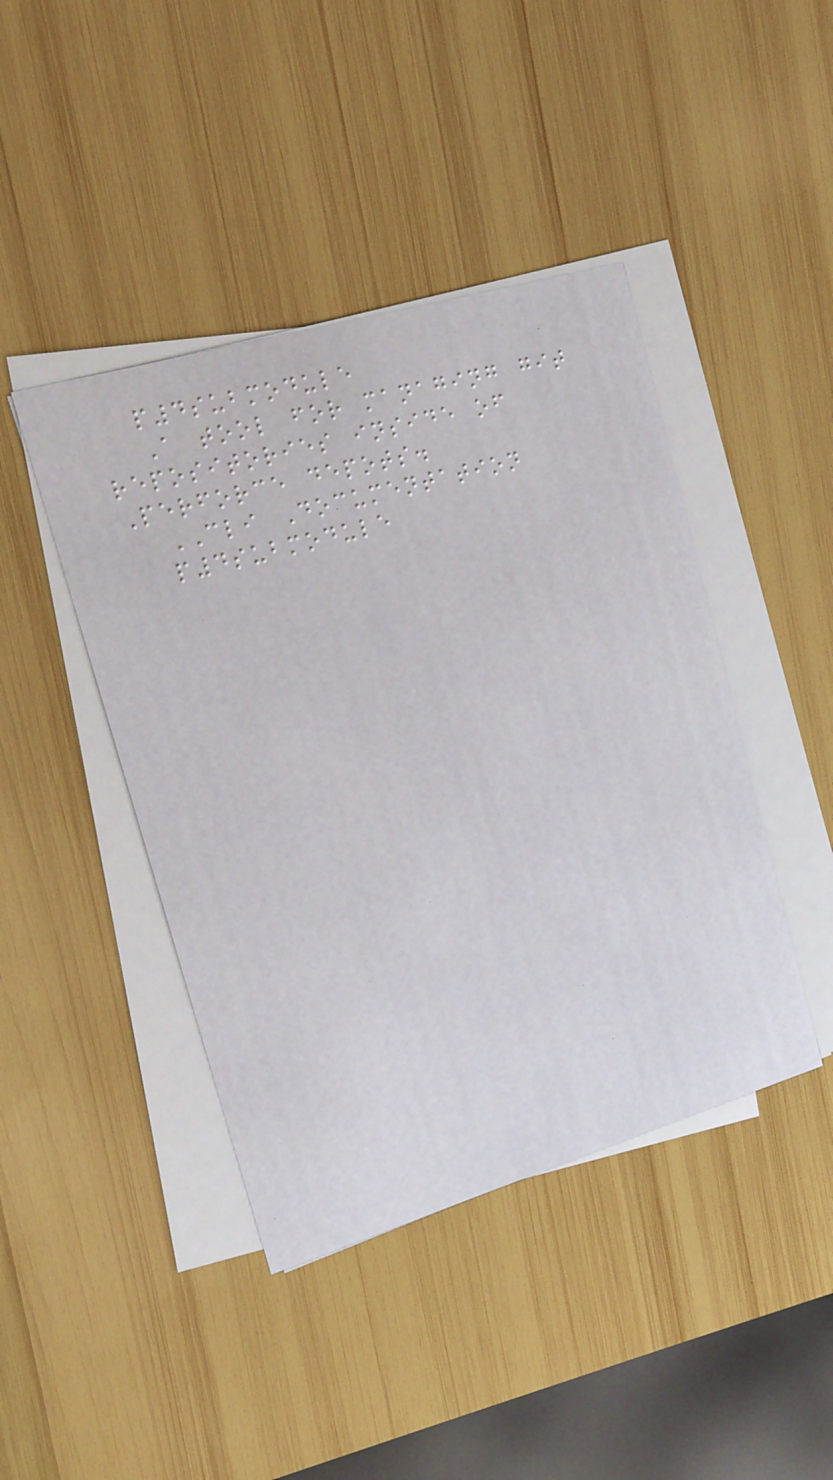p4submodule
A tool for managing git
repositories inside of
Perforce depots.
CLI Documentation
p4submodule
